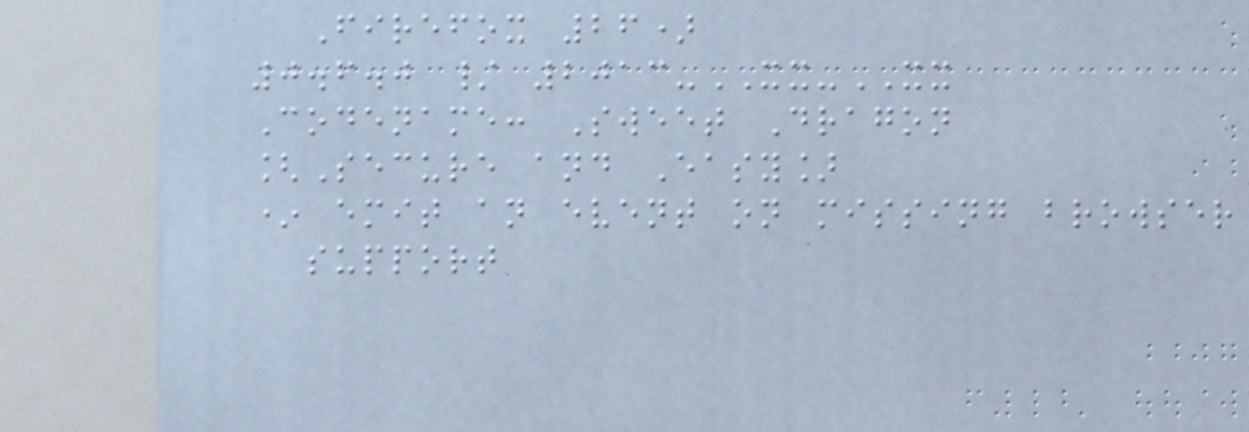Firefox 26)
0.6.0 / 2013-XX-XX
Codename: Sweet Dragon
[Secure and Easy]
* emit an event on missing browser
support
